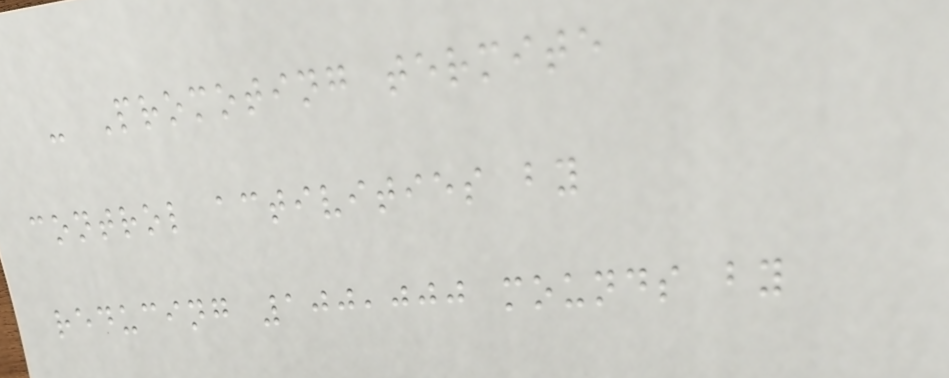- Promoting termite
control activities by
reducing 100,000 mounds by
